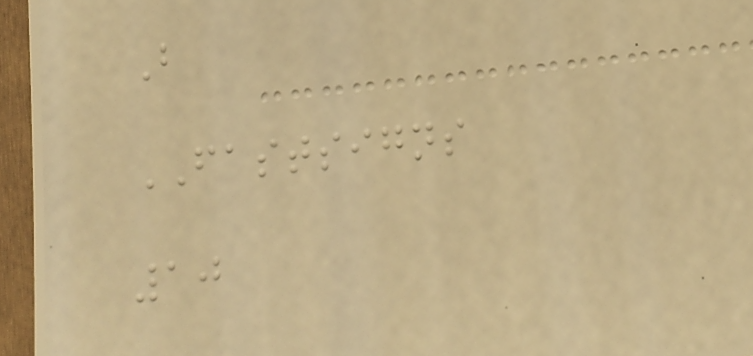B
FASTSIGNS
10
